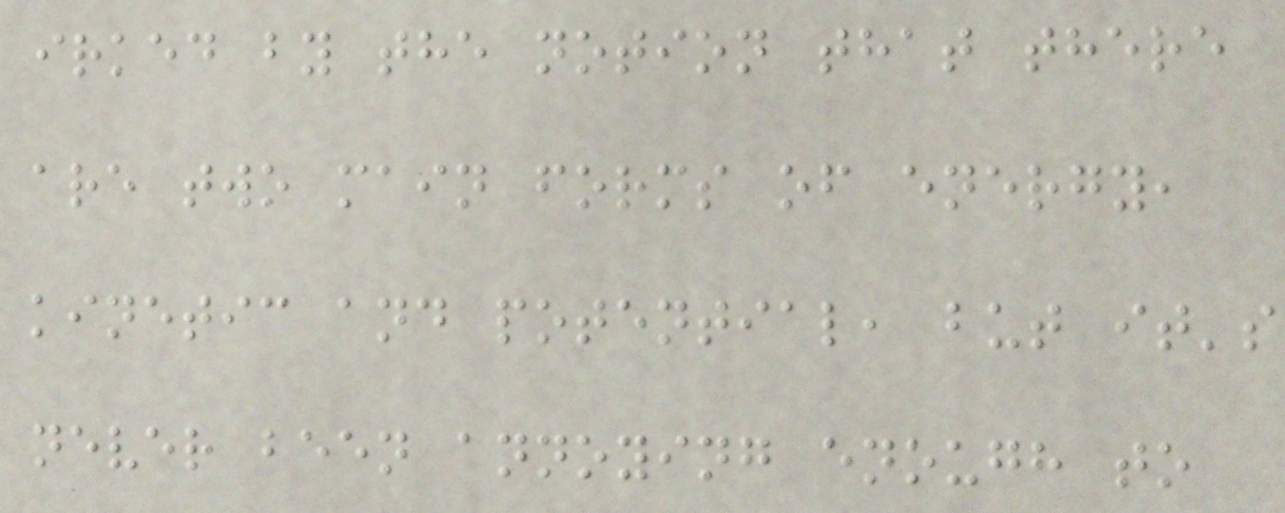irked by the notion that there
are two main forms of energy,
kinetic and potential, but it's
never been annoying enough to
